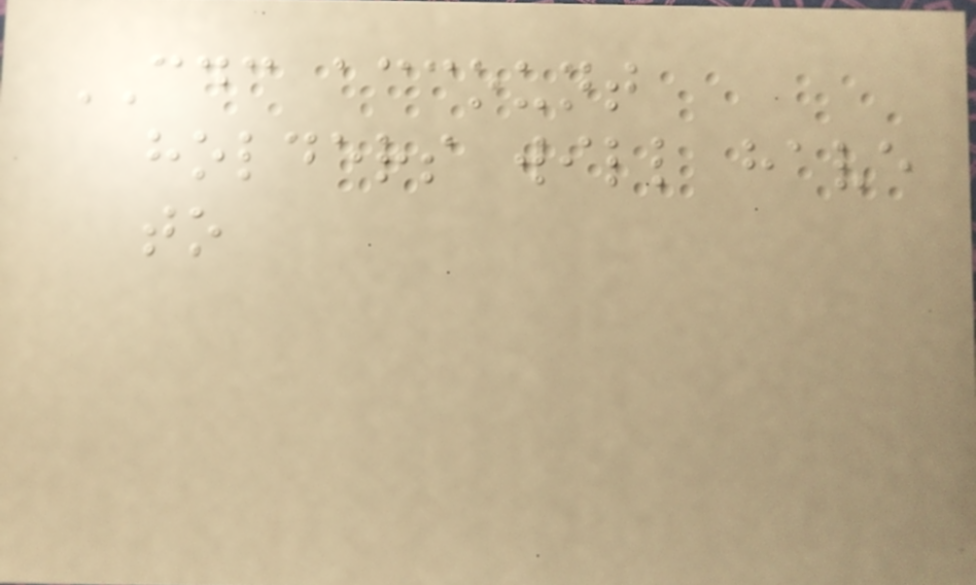CDC account
holders will have
to
